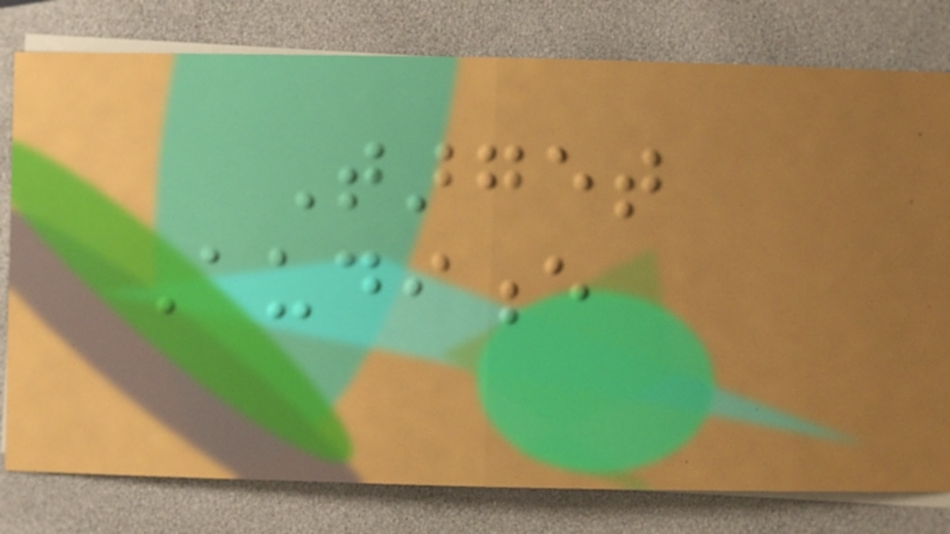Target
Audience
